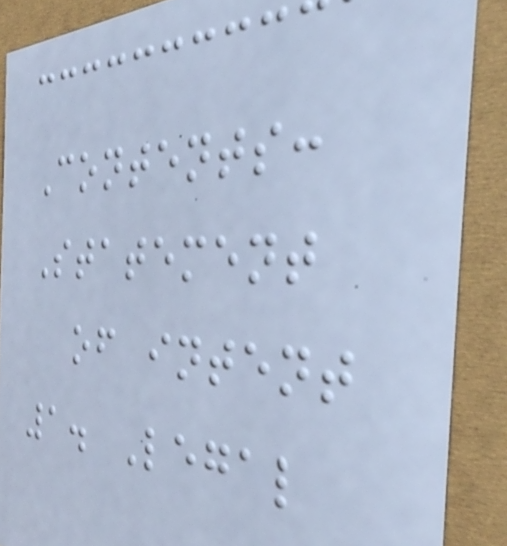Contents:
Statement
of intent
1. Legal
